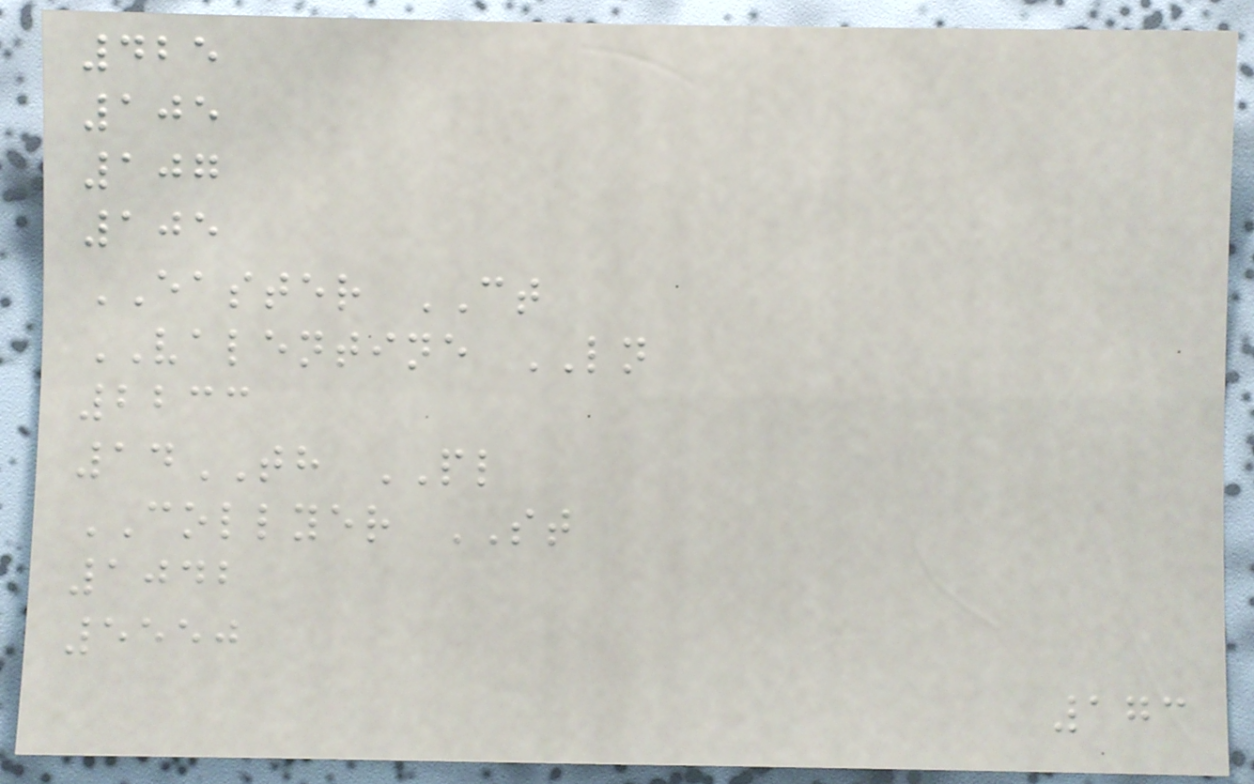425
105
107
105
EASTER CT
VALENTINE LN
2233
14TH PL
COLLYER ST
1042
5550
173
